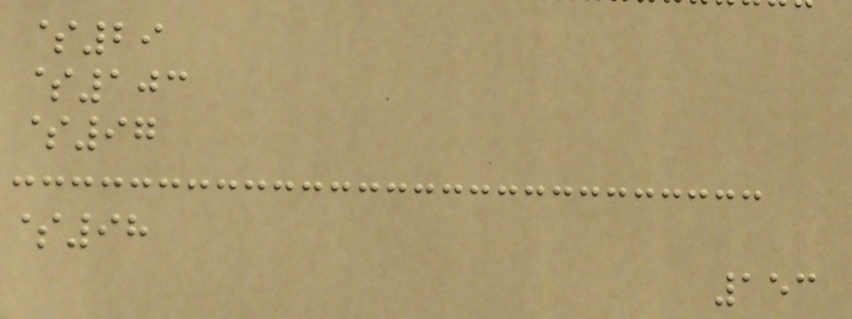$29
$103
$97
$98
153
